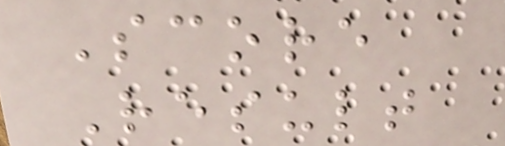Score
Result
